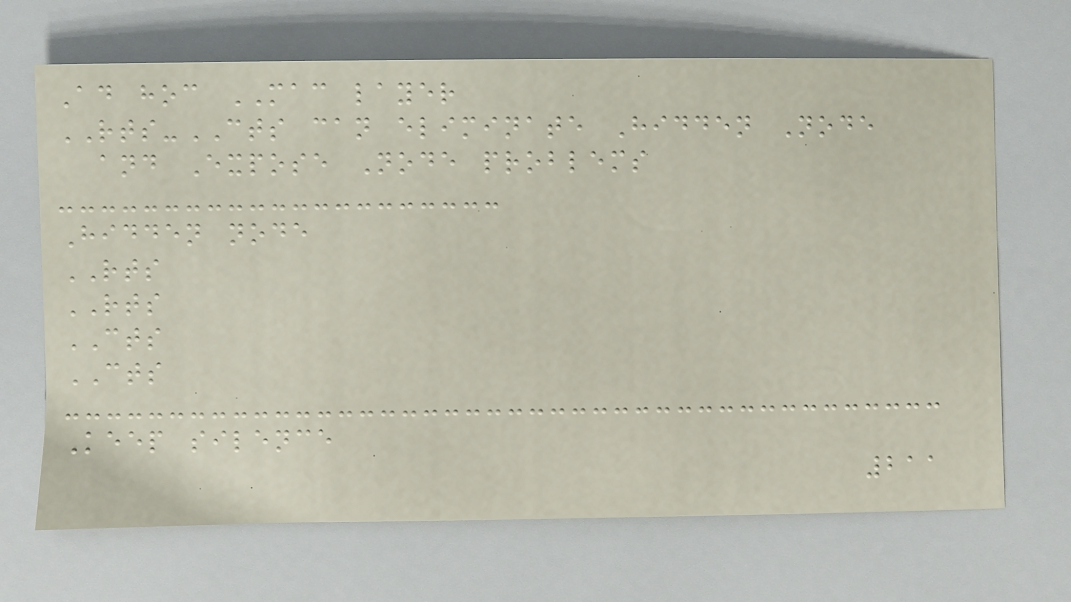Ad hoc MAC layer
RTS-CTS can eliminate Hidden Node
and Expose Node problems
Hidden node
RTS
RTS
CTS
CTS
Keep silence
211
